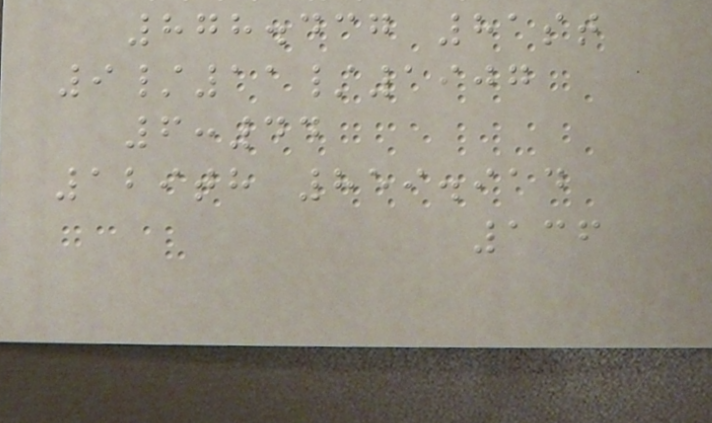878.437 81st
9/11/1907
6:44
129th 859.914
136
